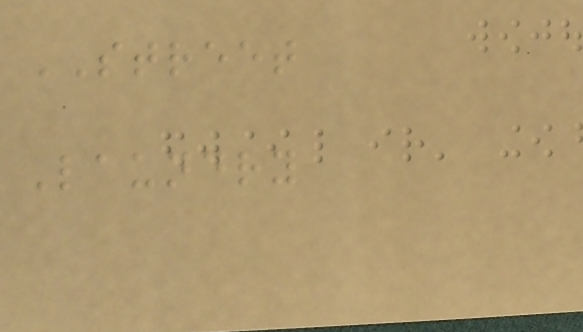STREET
Laundry
